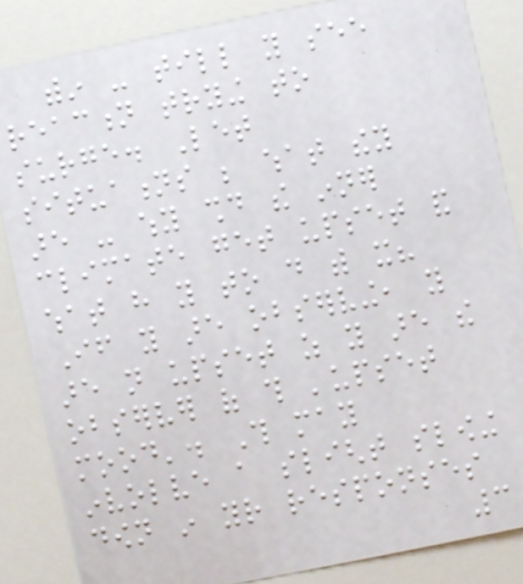within - till you see
reaction trying to
surge. Let
situations be what they
are - why should the inner
climate get upset and
what have you to do with it?
If you are observing, you
are not upset as you are the
observer of this 'upset
mood'. This may
involve a slight slowing
down in your responses
3
